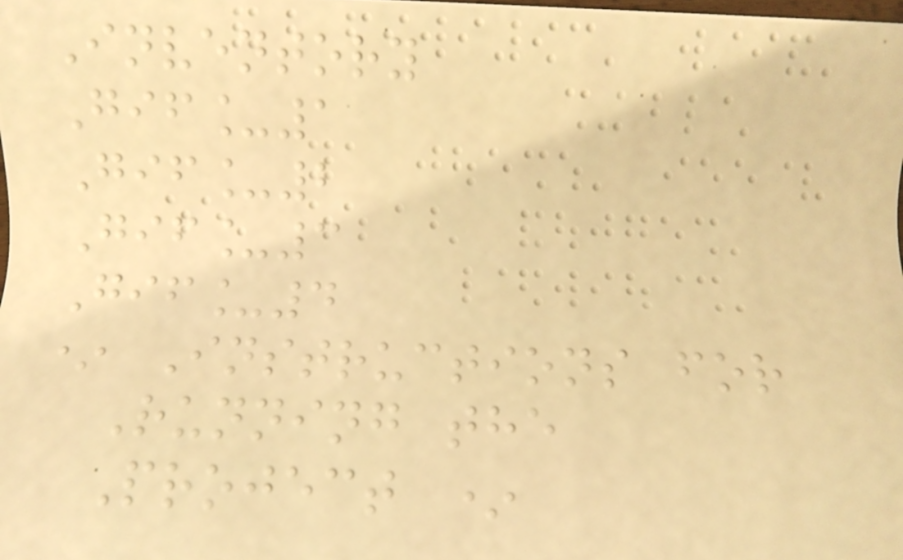Inventory
Gif_1
Gif_2
Gif_3
Gif_4
* Instructions for
Running the
Project *
